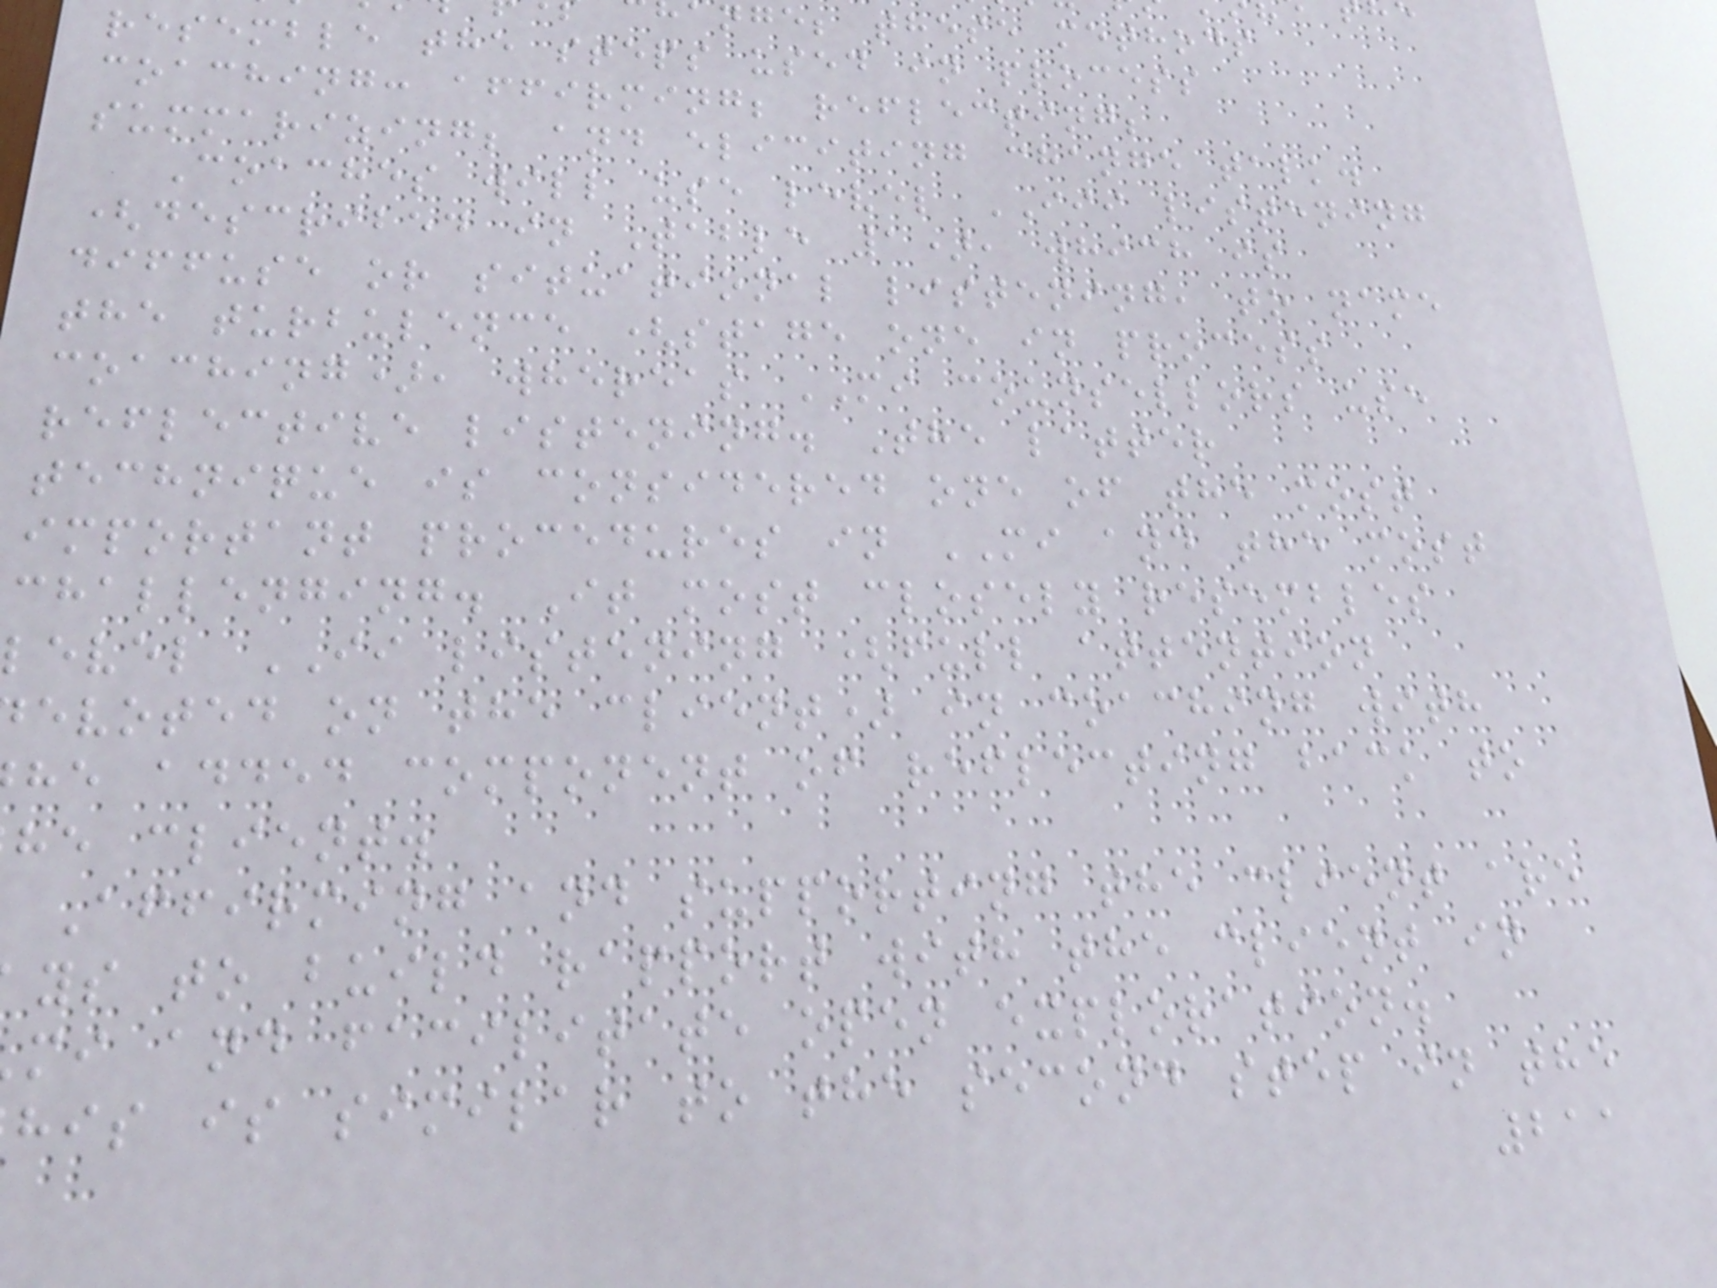nge; these methods
resemble the steps used in process
coaching: affirming; reflecting;
summarizing; and eliciting change talk.
Coaches will use level III listening
(described in Table 1), which is
diffuse or situational listening, to name
the turbulence (stage one in process
coaching), whereas MI counsellors use
reflective listening. The latter
technique is considered one of the most
important procedures in MI and the most
challenging. It most closely resembles
level II listening (full attention
evoted on the client) in coaching with
he added component of reflecting back to
he client.
Affirming and supporting the client are
ys to build rapport with the client in
mi and facilitate open exploration.
his is similar to the second step in the
211
